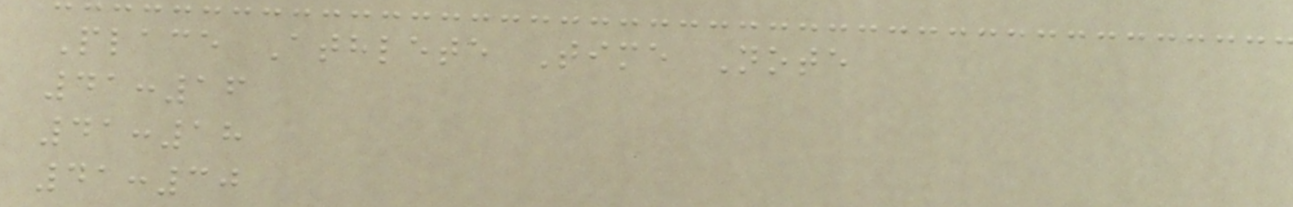Place Athlete Time Note
41:16
41:18
41:30
